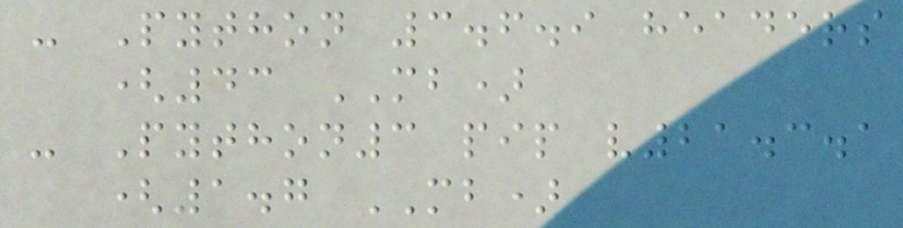- Python 3.6.9 headers
(43 MB)
- Python3 pip v21.3.1
(1.7 MB)
